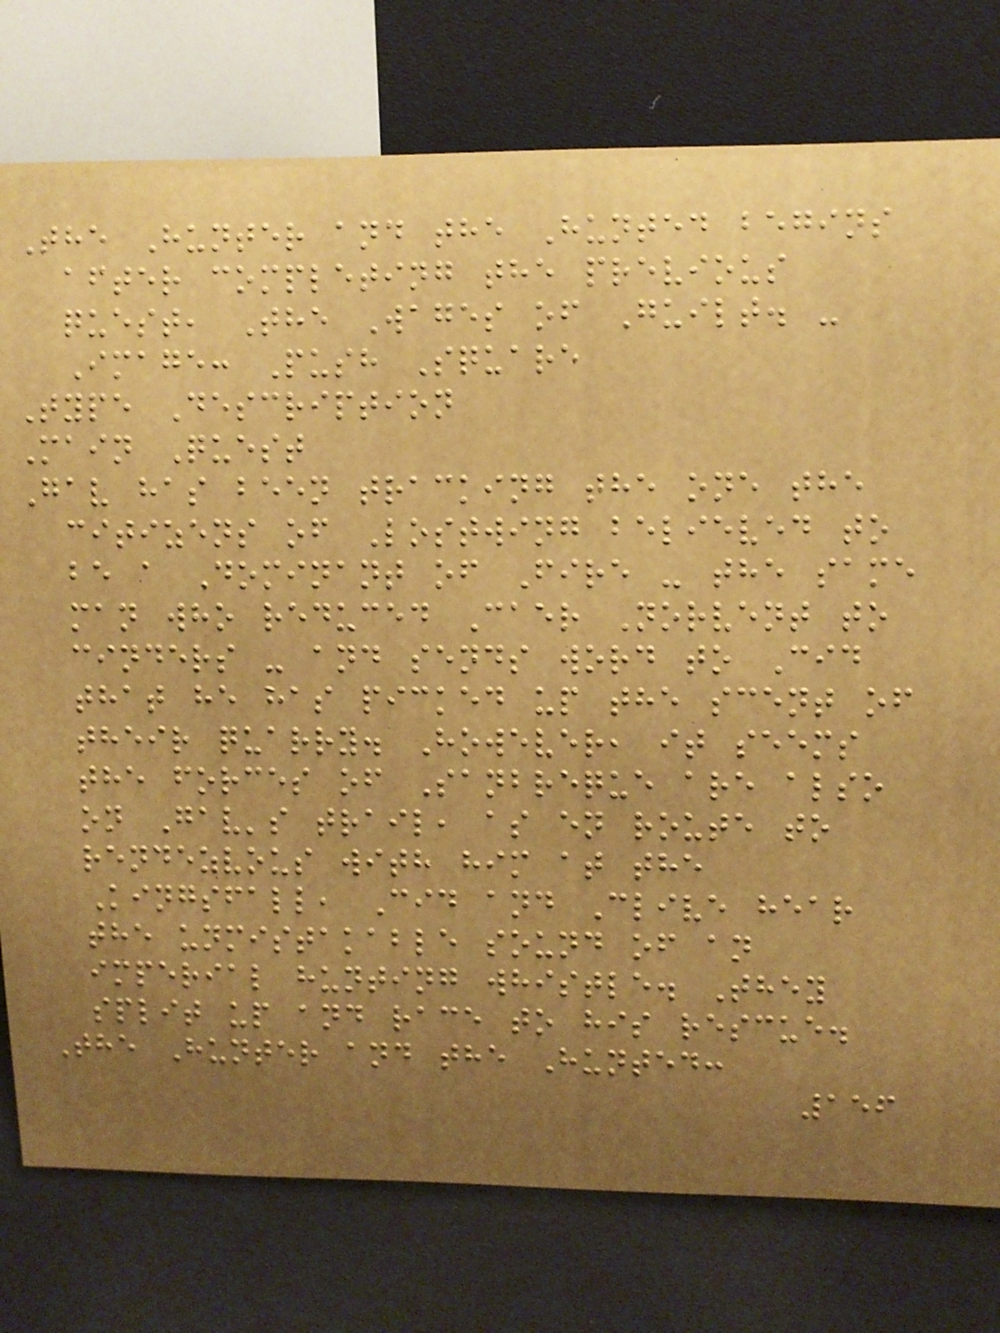The Hunter and the Hunted begins
after completing the previous
quest, The Wages of Guilt. -
Image: Push Square
Type Description
Main Quest
Gav has been tracking the one the
citizens of Lostwing believed to
be a Dominant of Fire - the same
man who reduced Caer Norvent to
cinders - and sends word to Cid
that he has picked up the scent of
their quarry. However, it seems
the forces of Sanbreque are also
on Gav's trail, as en route to
rendezvous with him at the
Kingsfall, Cid and Clive hear
the unmistakable sound of an
imperial hunting whistle. They
split up and race to his rescue.
The Hunter and the Hunted:
156
